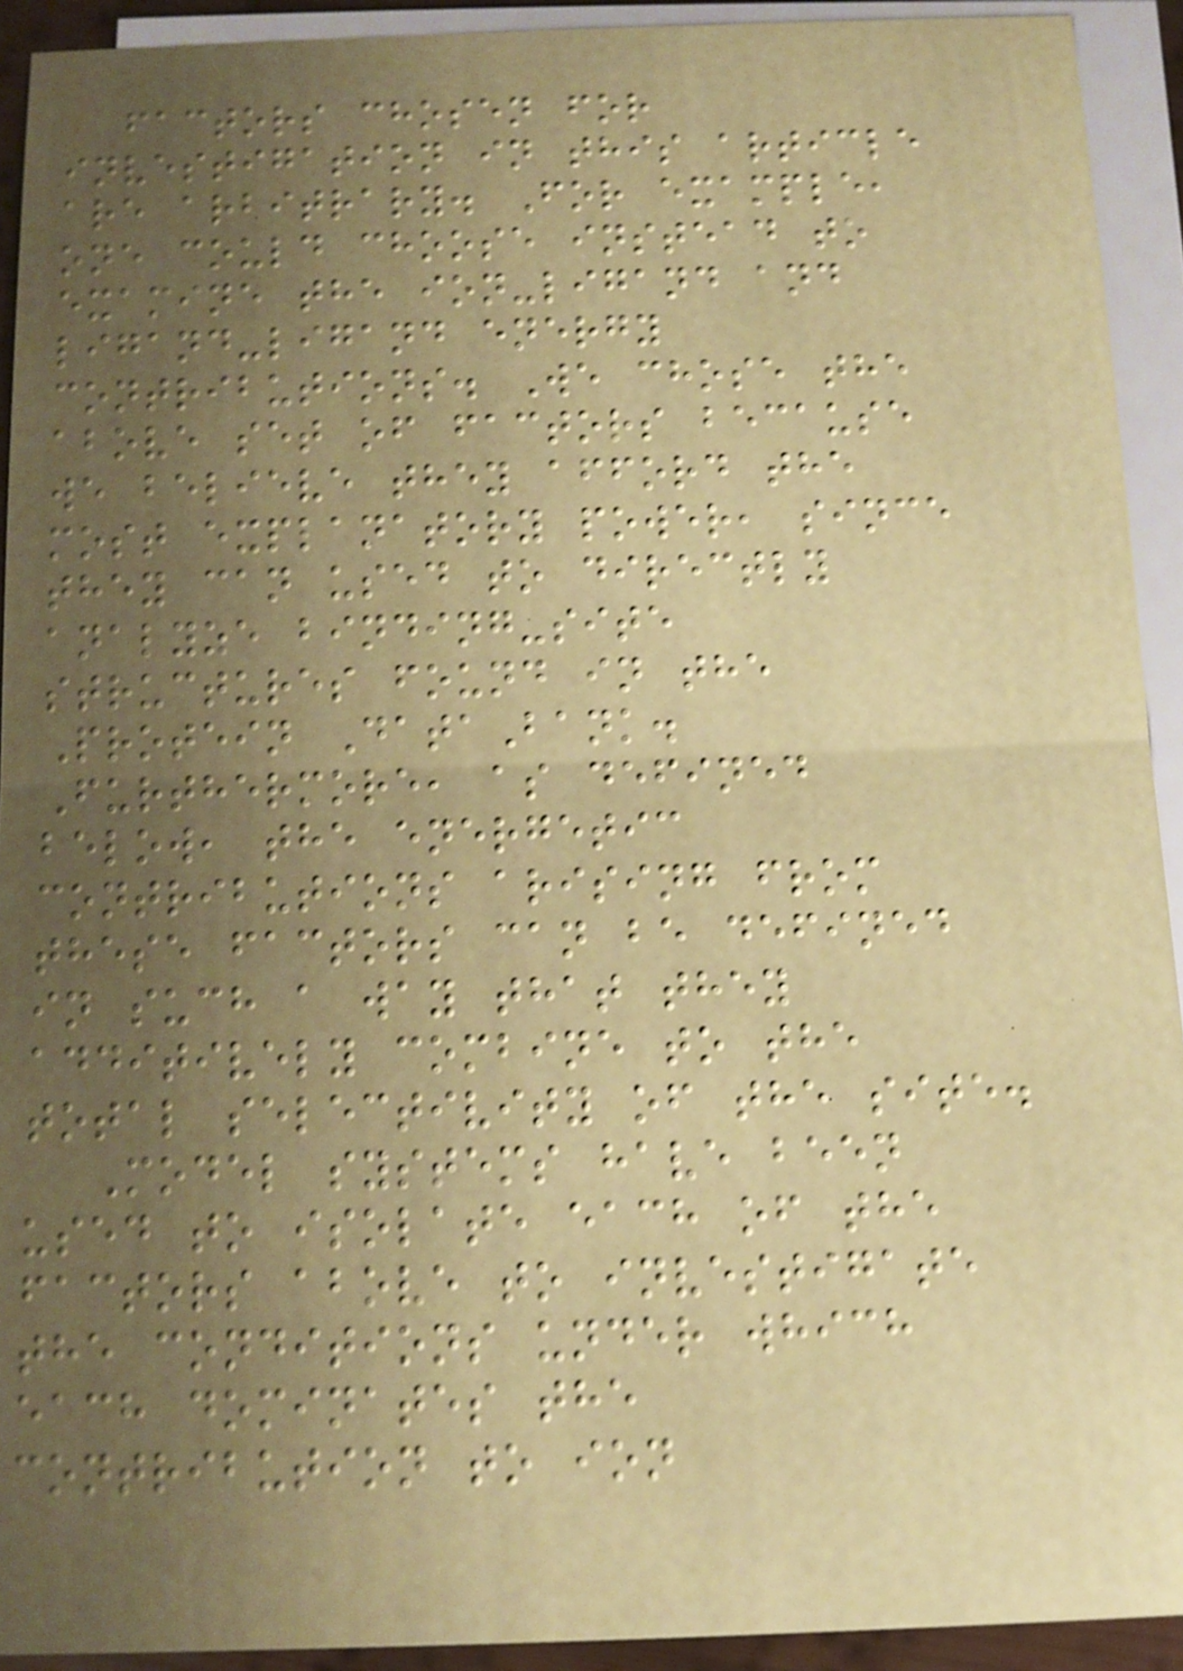factors chosen for
investigation in this article
are arbitrary. For example,
one could choose instead to
examine the ion-ligand and
ligand-ligand energy
contributions. We chose the
above set of factors because
we believe they afford the
most explanatory power, since
they can used to directly
analyze binding-site
structures found in the
Protein DataBank.
Furthermore, as defined
below, the energetic
contributions arising from
these factors can be defined
in such a way that they
additively combine to the
total selectivity of the site.
Model systems have been
used to isolate each of the
factors above to investigate
the conditions under which
each dominates the
contribution to ion
